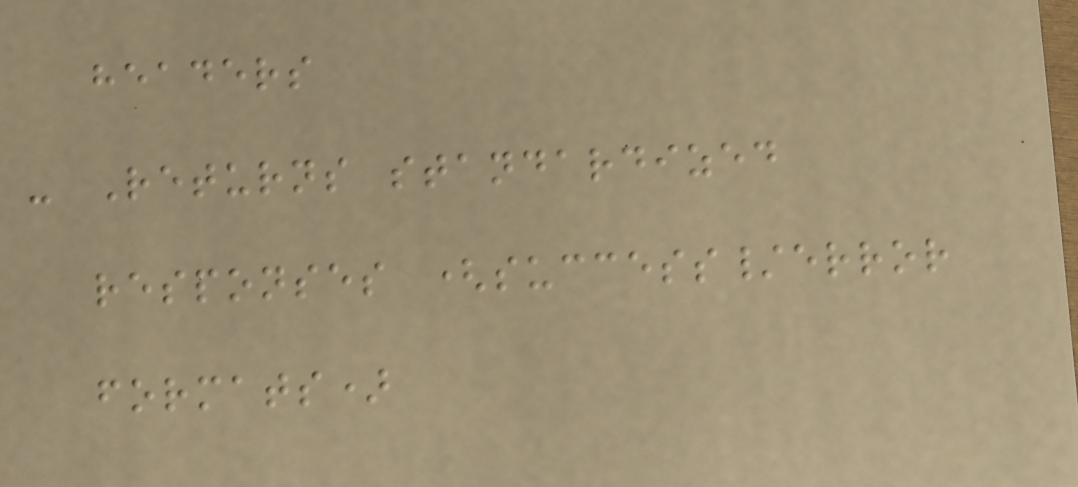headers
- Returns standardized
responses (success/error
formats)
